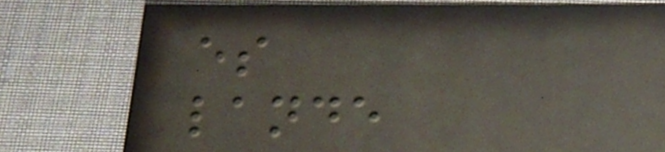es
lande
